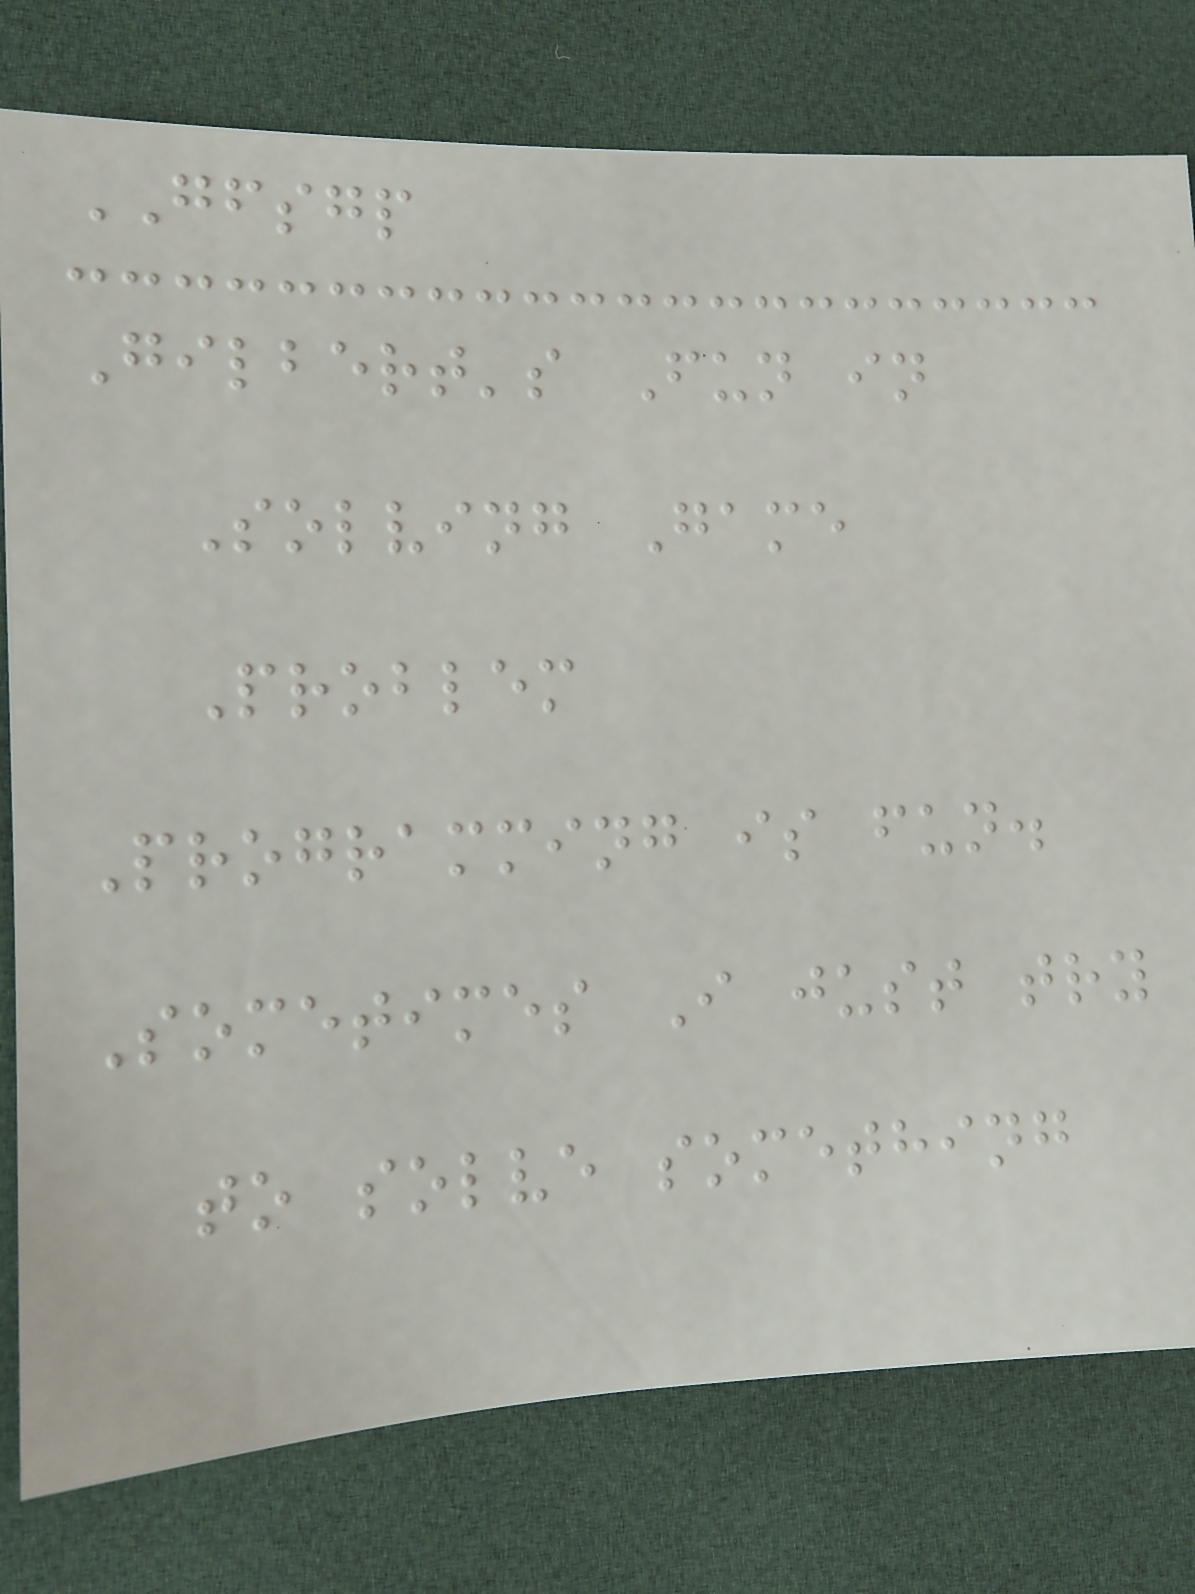GFSGP
Gilbert's Fun in
Solving Game
Problem
Programming is fun.
Sometimes I just try
to solve something
